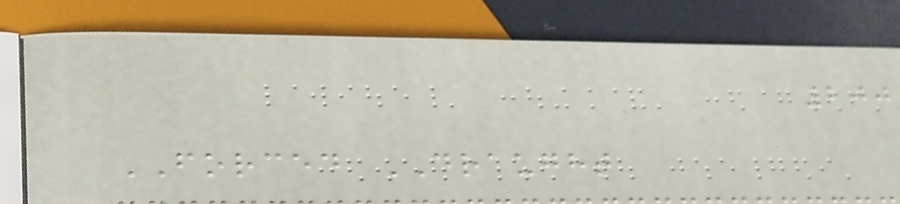200
FORCED DRAUGHT
